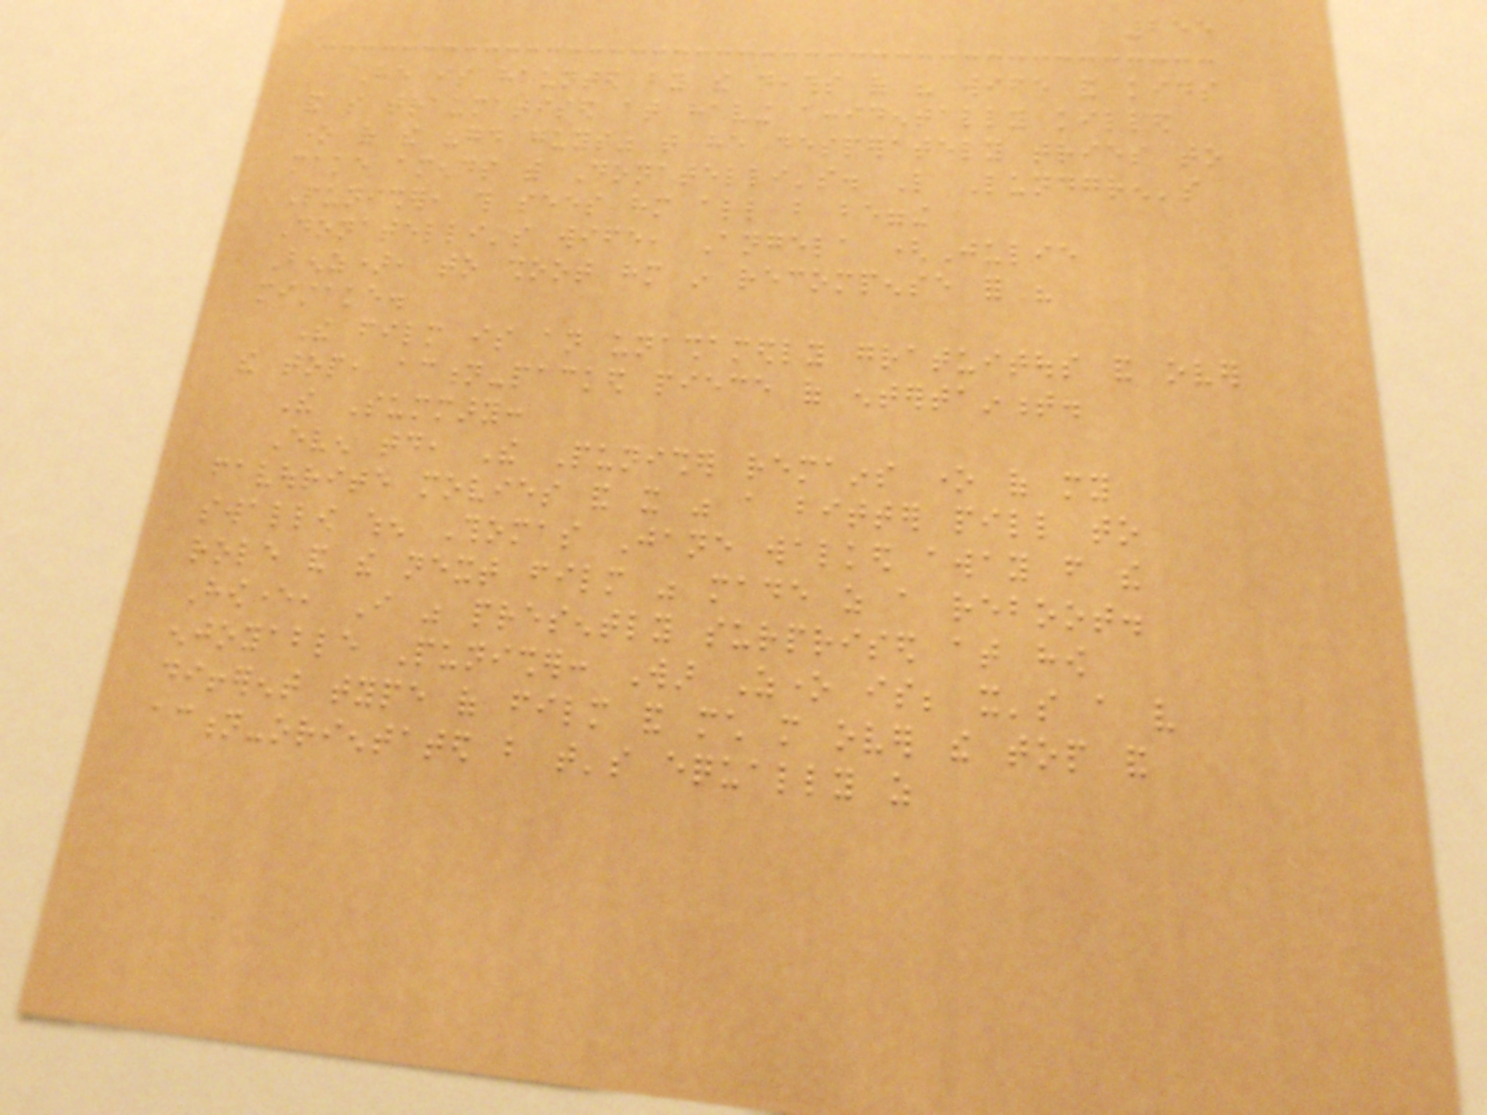255
He is haunted by the deaths of his wife and kids
and so traumatised at having accidentally killed
one of the "good guys" that he desperately tries to
make amends with Donatelli's. Like Lundgren's
Punisher, this sees him all but begging
Donatelli's wife, Angela (Julie
Benz), to shoot him in recompense for his
mistake.
The film is an unashamedly gratuitous and over
the top, action-packed piece of entertainment.
The Summary:
Even today, The Punisher remains one of my
favourite movies and it was a bitter pill to
swallow when Thomas Jane walked away from the
role and the next film was made as a reboot.
However, I was presently surprised at how
enjoyable Punisher: War Zone is; it's a very
different type of film and much more over the top and
action-orientated but that's equally as
